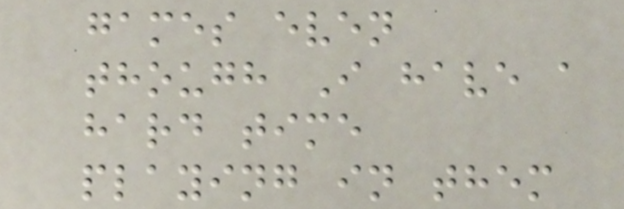games even
though I have a
hard time
playing in them
